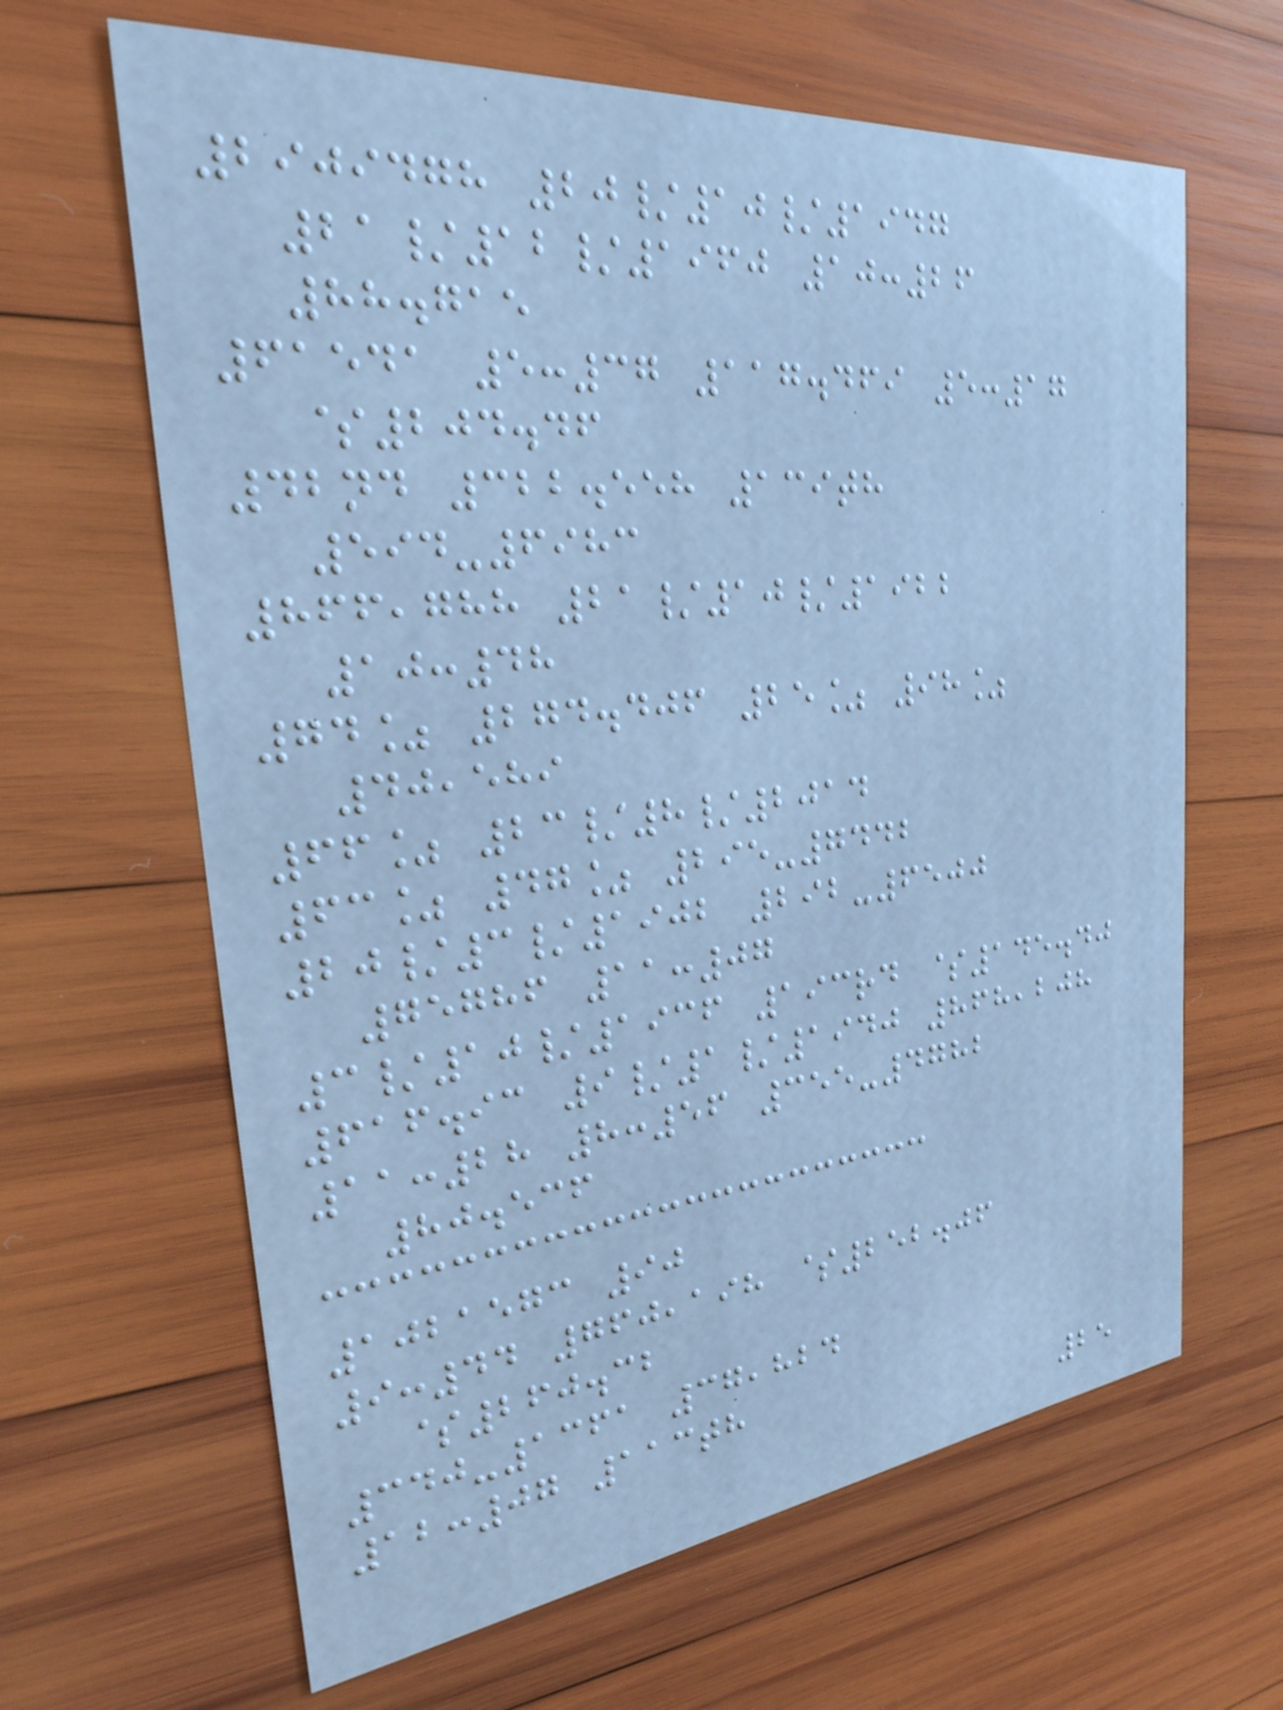2909478 20/10/1947
21/12/1960 10:26
88.715
61541 5:37 117.469 5:17
$204.46
42nd 322.558 139th
594-6983
866,788 21/10/1922
10:48
74% 274.406 25% 98%
40,589
66% 23/8/2014
63% 47% 295-7442
20/3/1902 292-6500
75786 11:07
3/10/1936 193rd $145.40
616.93 9/1/1940 868,208
11:28 8:56 355-4782
80.536
1021573 90
9:44 760,198 $252.06
$260.32
340-1361 37,824
12:07 113th
25
